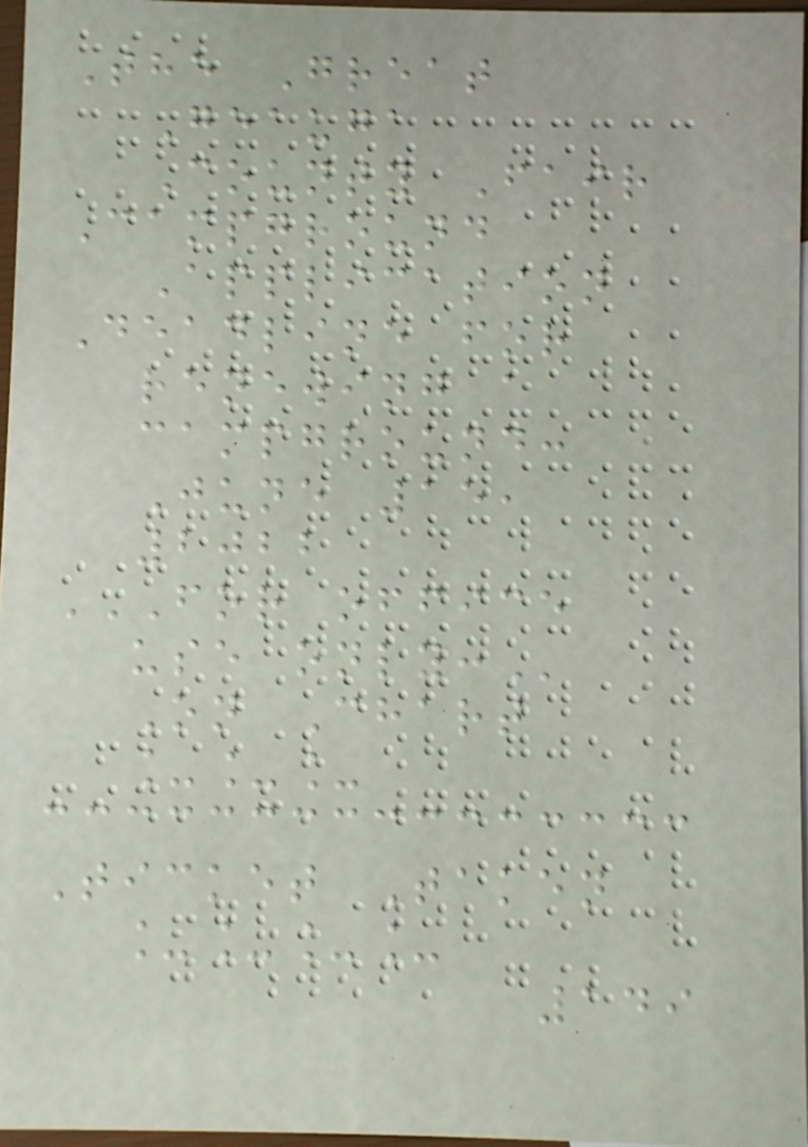The Great
Geauga
County Fair
Campground
Application
Deadline for
renewing a
campground:
June 15,
2022
FOR OFFICE
USE ONLY:
On Chart
___
Ticket Taken
____
149
